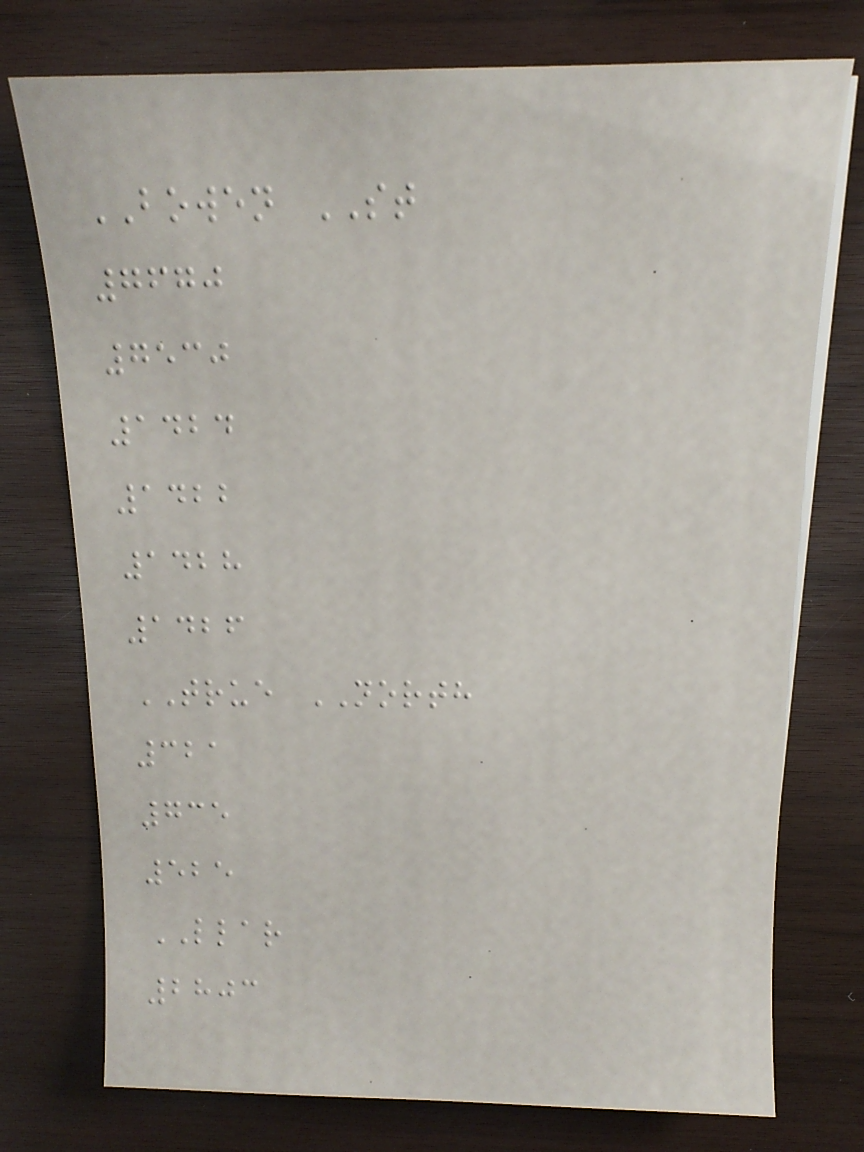BOWEN ST
7670
7530
1424
1422
1428
1426
TRUE NORTH
321
735
525
LLAR
2803
